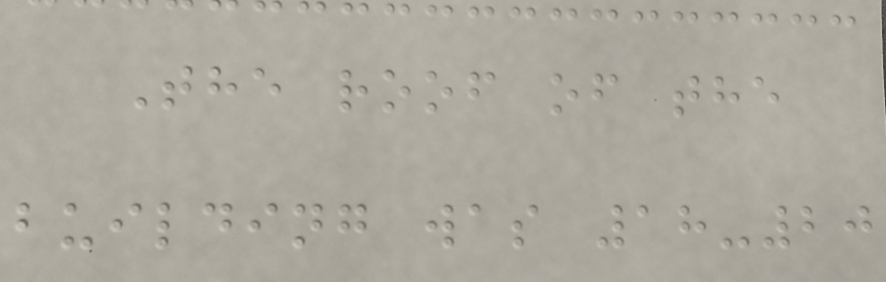The roof of the
building was 18-20
